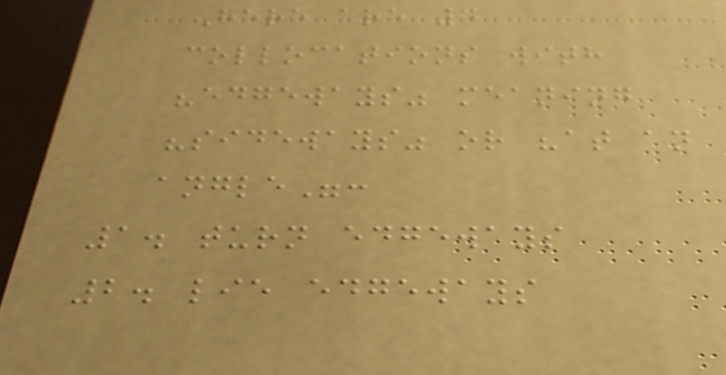Here are 4
collocations with
"edgeways" meaning
"sideways" or "at an
angle":
1. turn edgeways
2. lie edgeways
